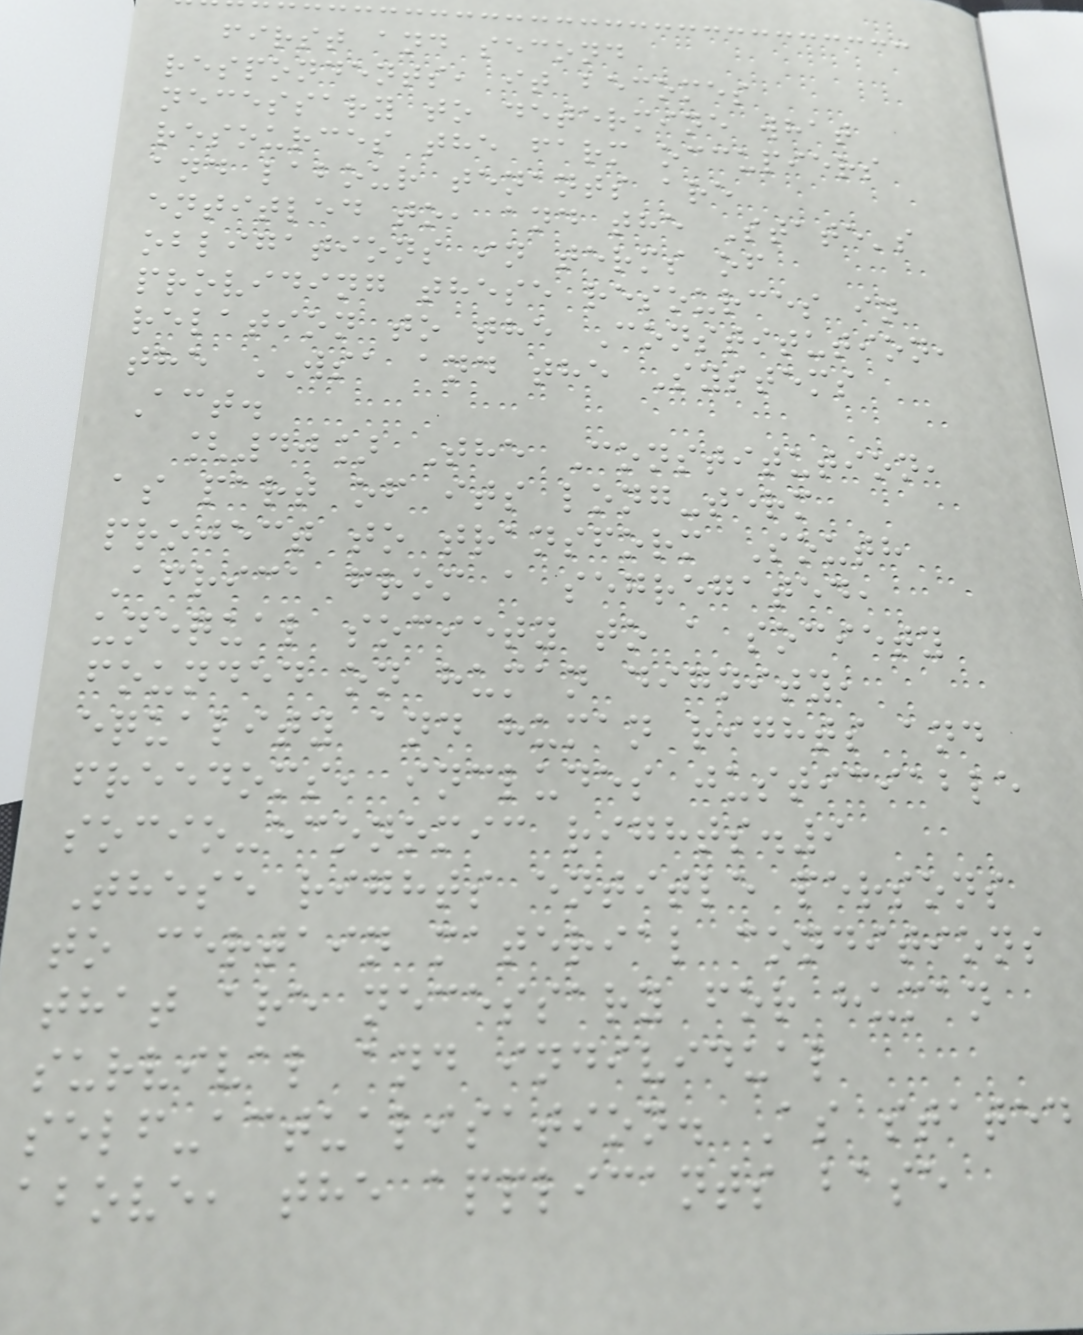first and second
respondents, it becomes
necessary to determine what
resources the farm occupiers
and labour tenants are
entitled to, and the State's
obligations in terms of
providing these resources in
relation to the Constitution,
the WSA and the Systems
Act.
[40] The Constitution,
as part of its long-term
project to transform South
Africa from a segregated,
unequal society to a society
founded on human dignity,
equality and human rights and
freedoms, includes justiciable
socio-economic rights.9
These rights entitle persons
to certain material conditions
that are necessary for human
survival and individual
self-actualisation. As stated
above, the applicants base
